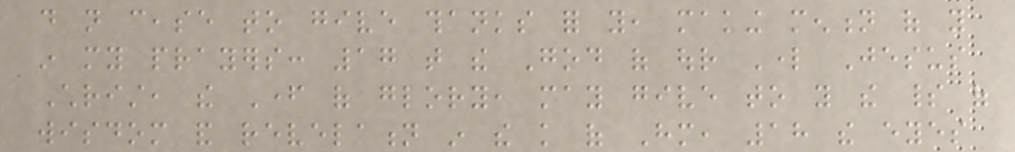do not cease to give thanks for you, making mention of you
in my prayers: 17 that the God of our Lord Jesus
Christ, the Father of glory, may give to you the spirit of
wisdom and revelation in the knowledge of Him, 18 the eyes
